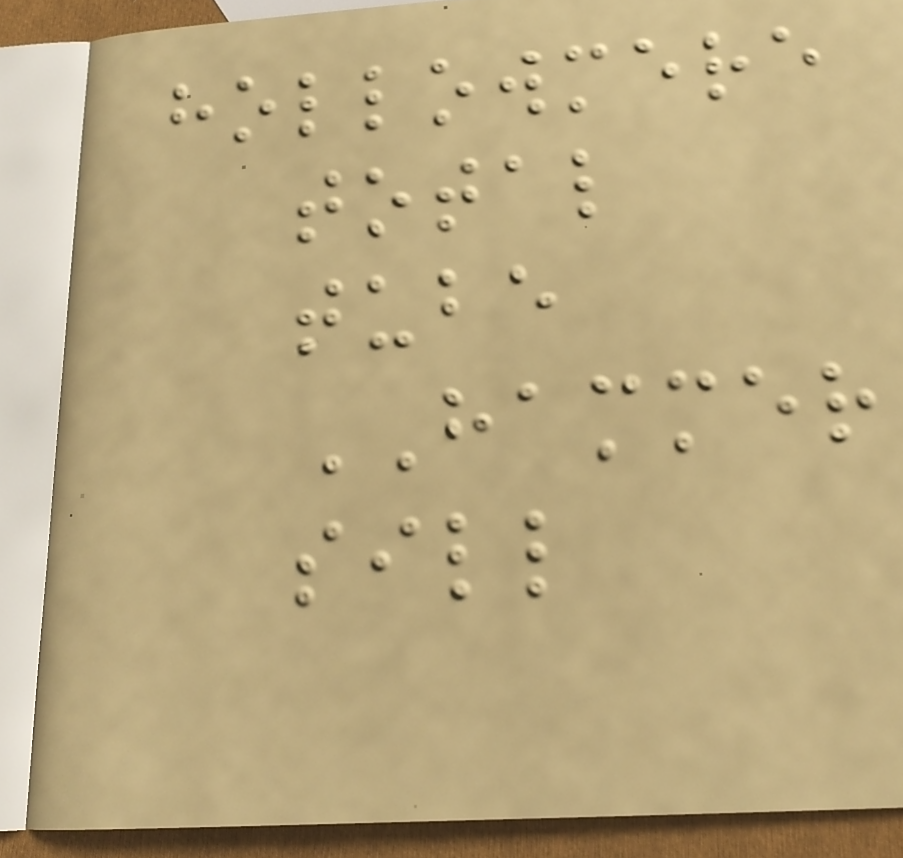hollowmere
total
tube
HAMMER
sill
